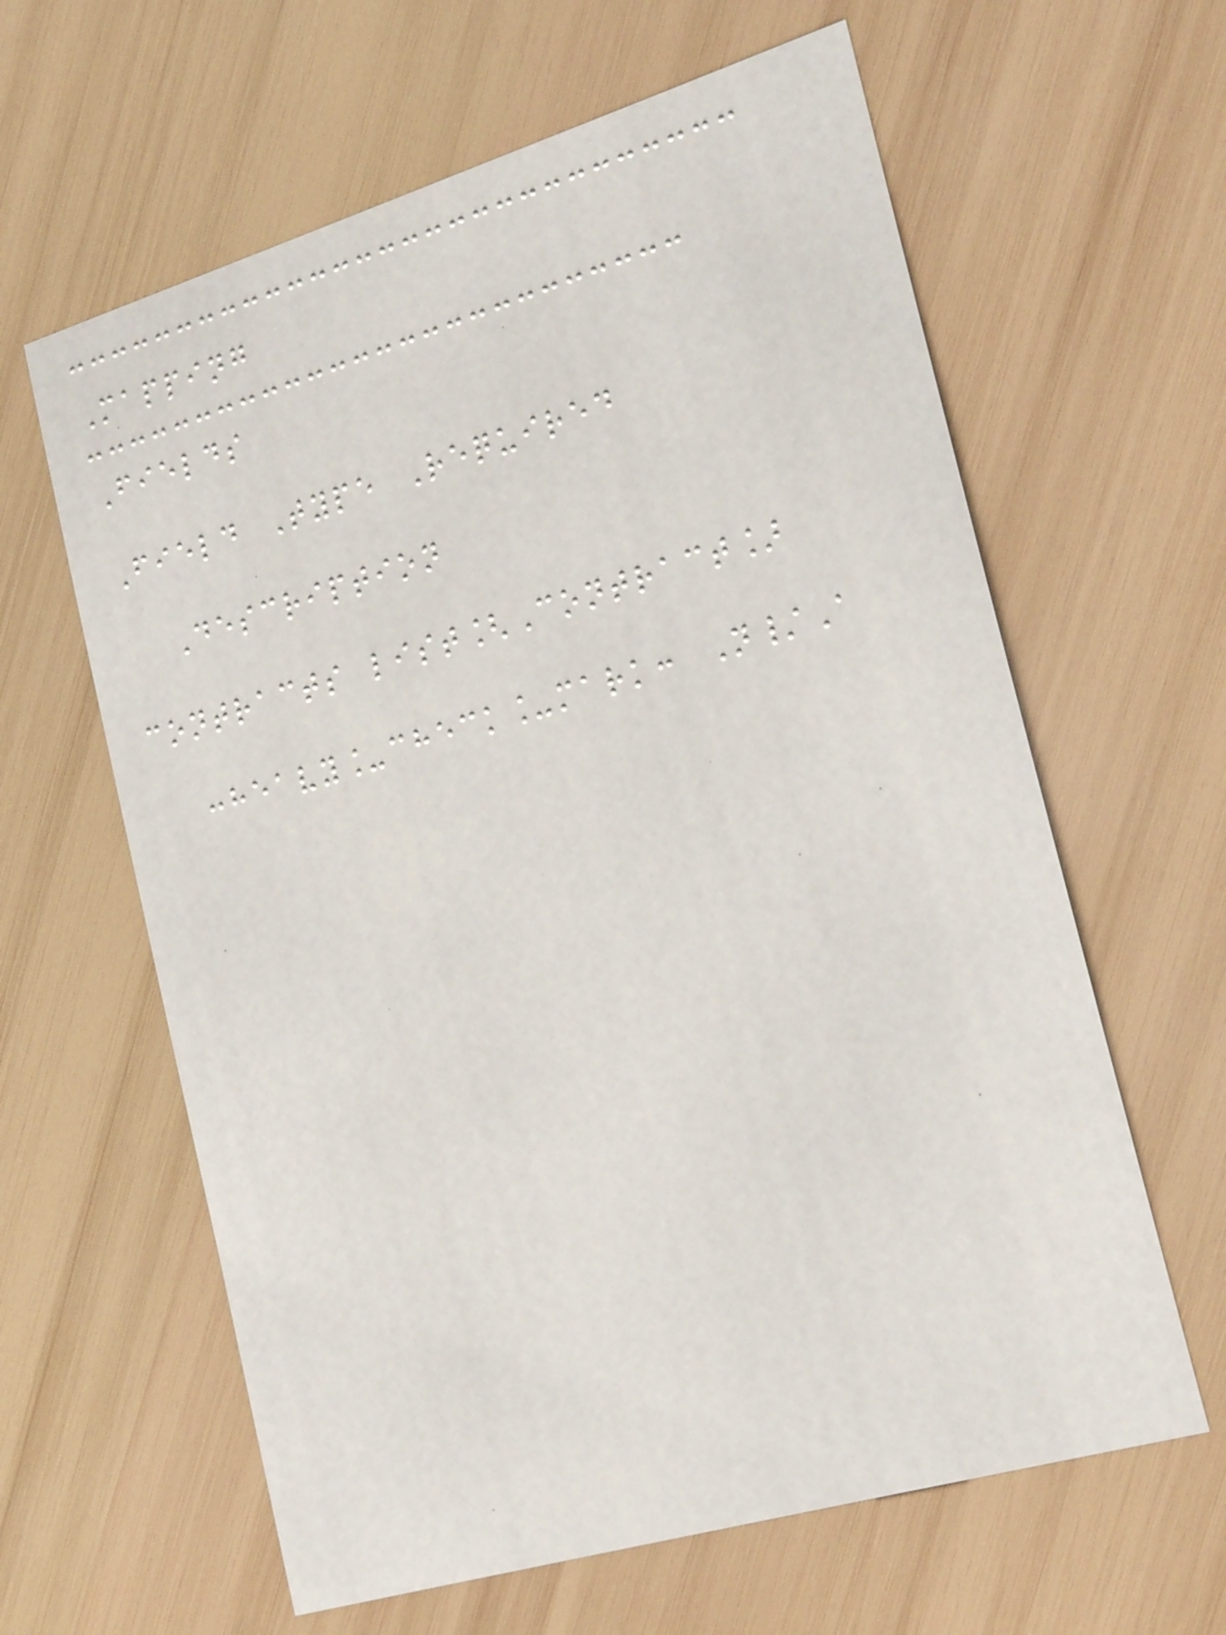Mapping
Fields
Field Type Required
Description
contracts list[Contract]
:heavy_check_mark: N/A
